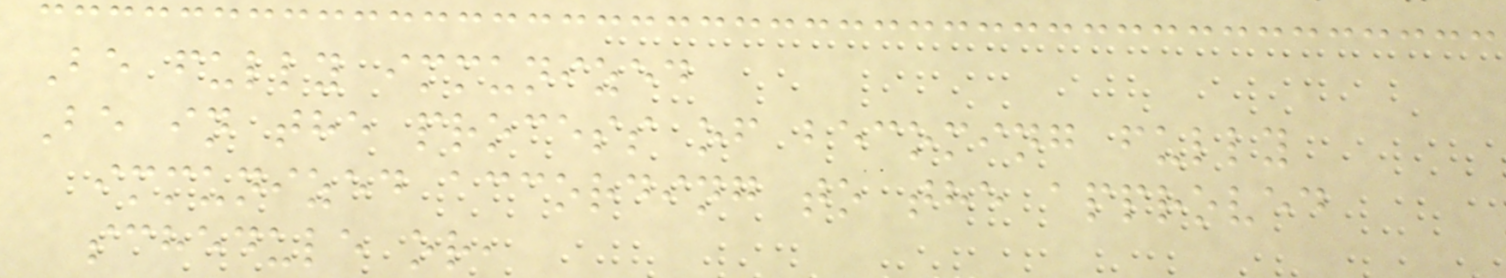Be fully immunized
Be in the process of becoming fully
immunized according to the approved
schedule or,
